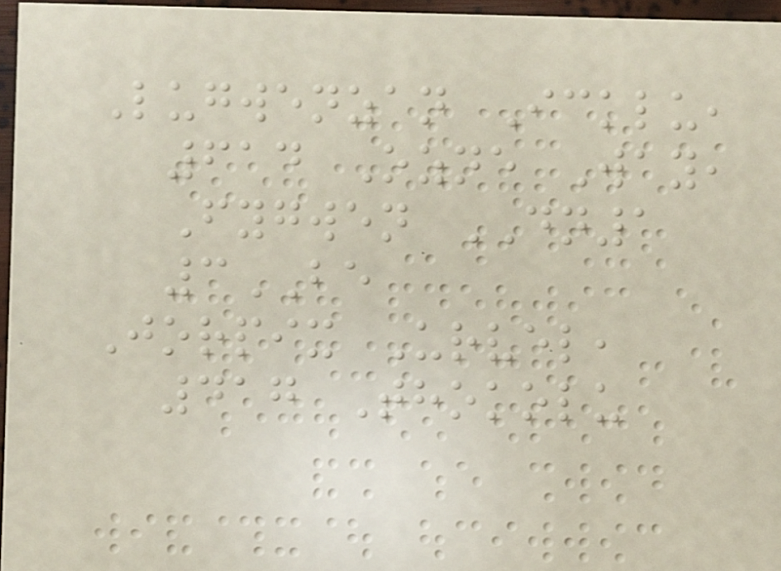Lugwenzan Icklu,
614 Ozne Way,
Fygwen DN1
3BE
Jorpix Urvel,
417 Thokolu
